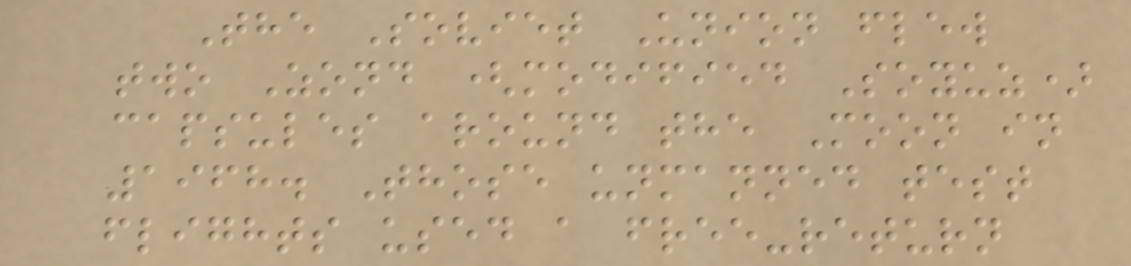The Soviet Union flew
two Zond (modified Soyuz)
capsules around the Moon in
1968. Those unmanned test
flights used a free-return
